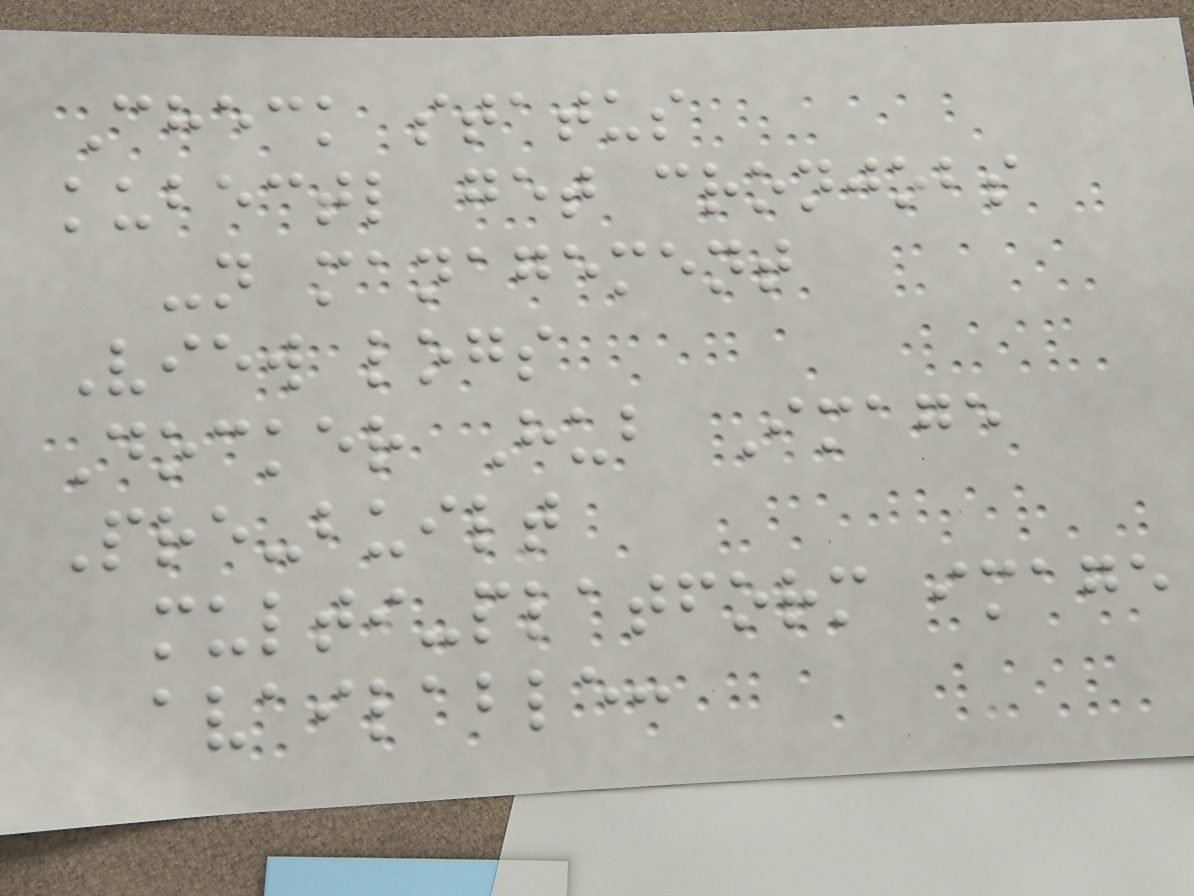Check status
kubectl get cronjobs
-n management
View logs
Docker Hub Image
Pre-built
multi-platform image
available:
